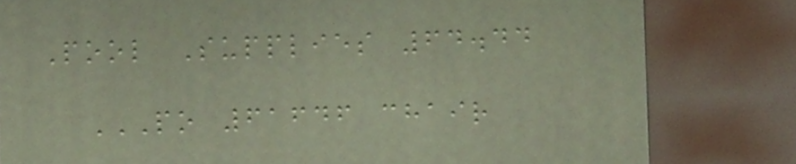Pool Supplies 64.44
PO 61646 CHAIR
